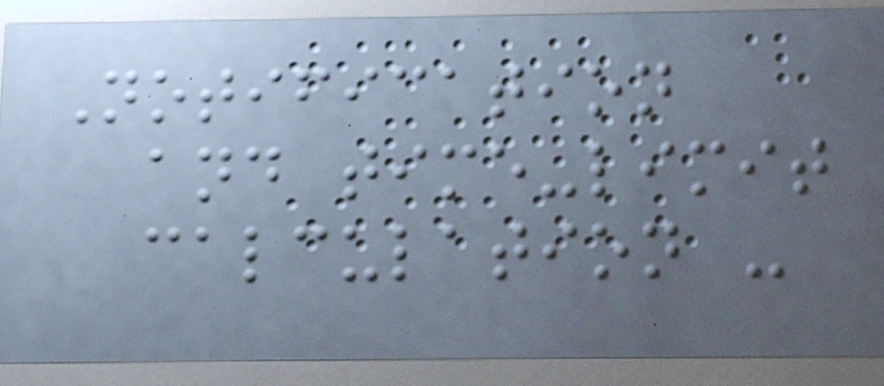Notification
and time-limit
calculation -
